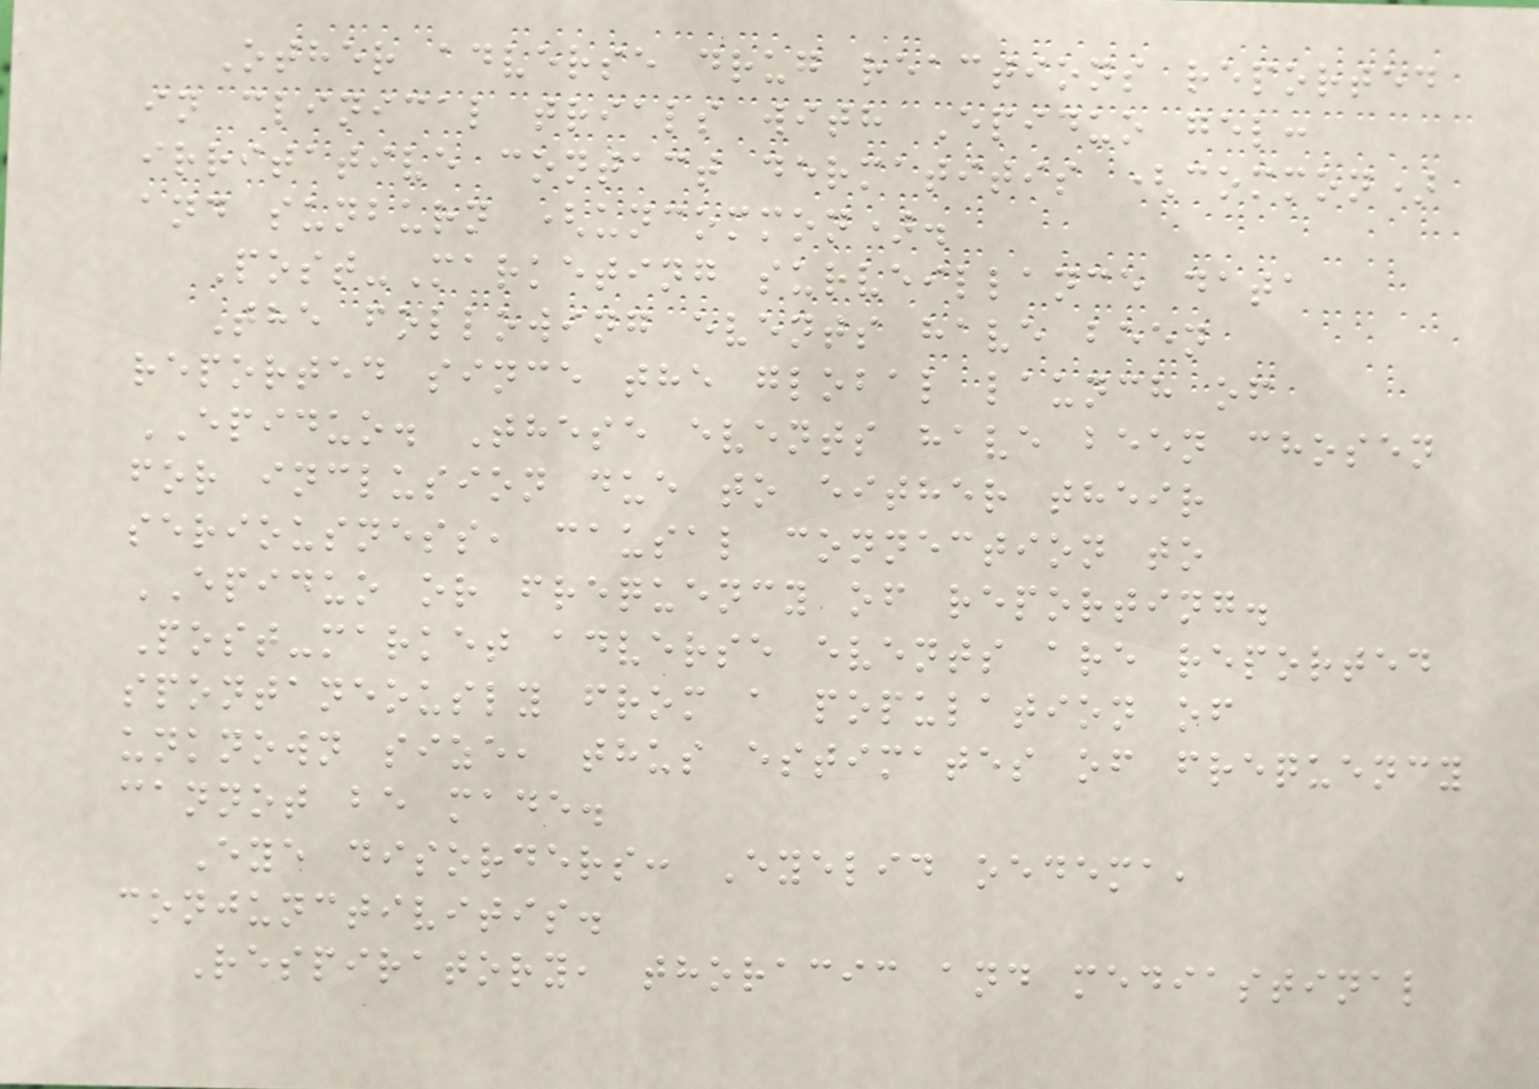Other adverse drug reactions reported
in clinical trials with Epiduo gel:
irritative contact dermatitis (common)
and sunburn (uncommon).
Post-Marketing surveillance data
The following events have been
reported since the global launch of
EPIDUO. These events have been chosen
for inclusion due to either their
seriousness, causal connection to
EPIDUO or frequency of reporting.
Post-market adverse events are reported
spontaneously from a population of
unknown size, thus estimates of frequency
cannot be made.
Eye disorders: Eyelid oedema,
conjunctivitis.
Respiratory, thoracic and mediastinal
